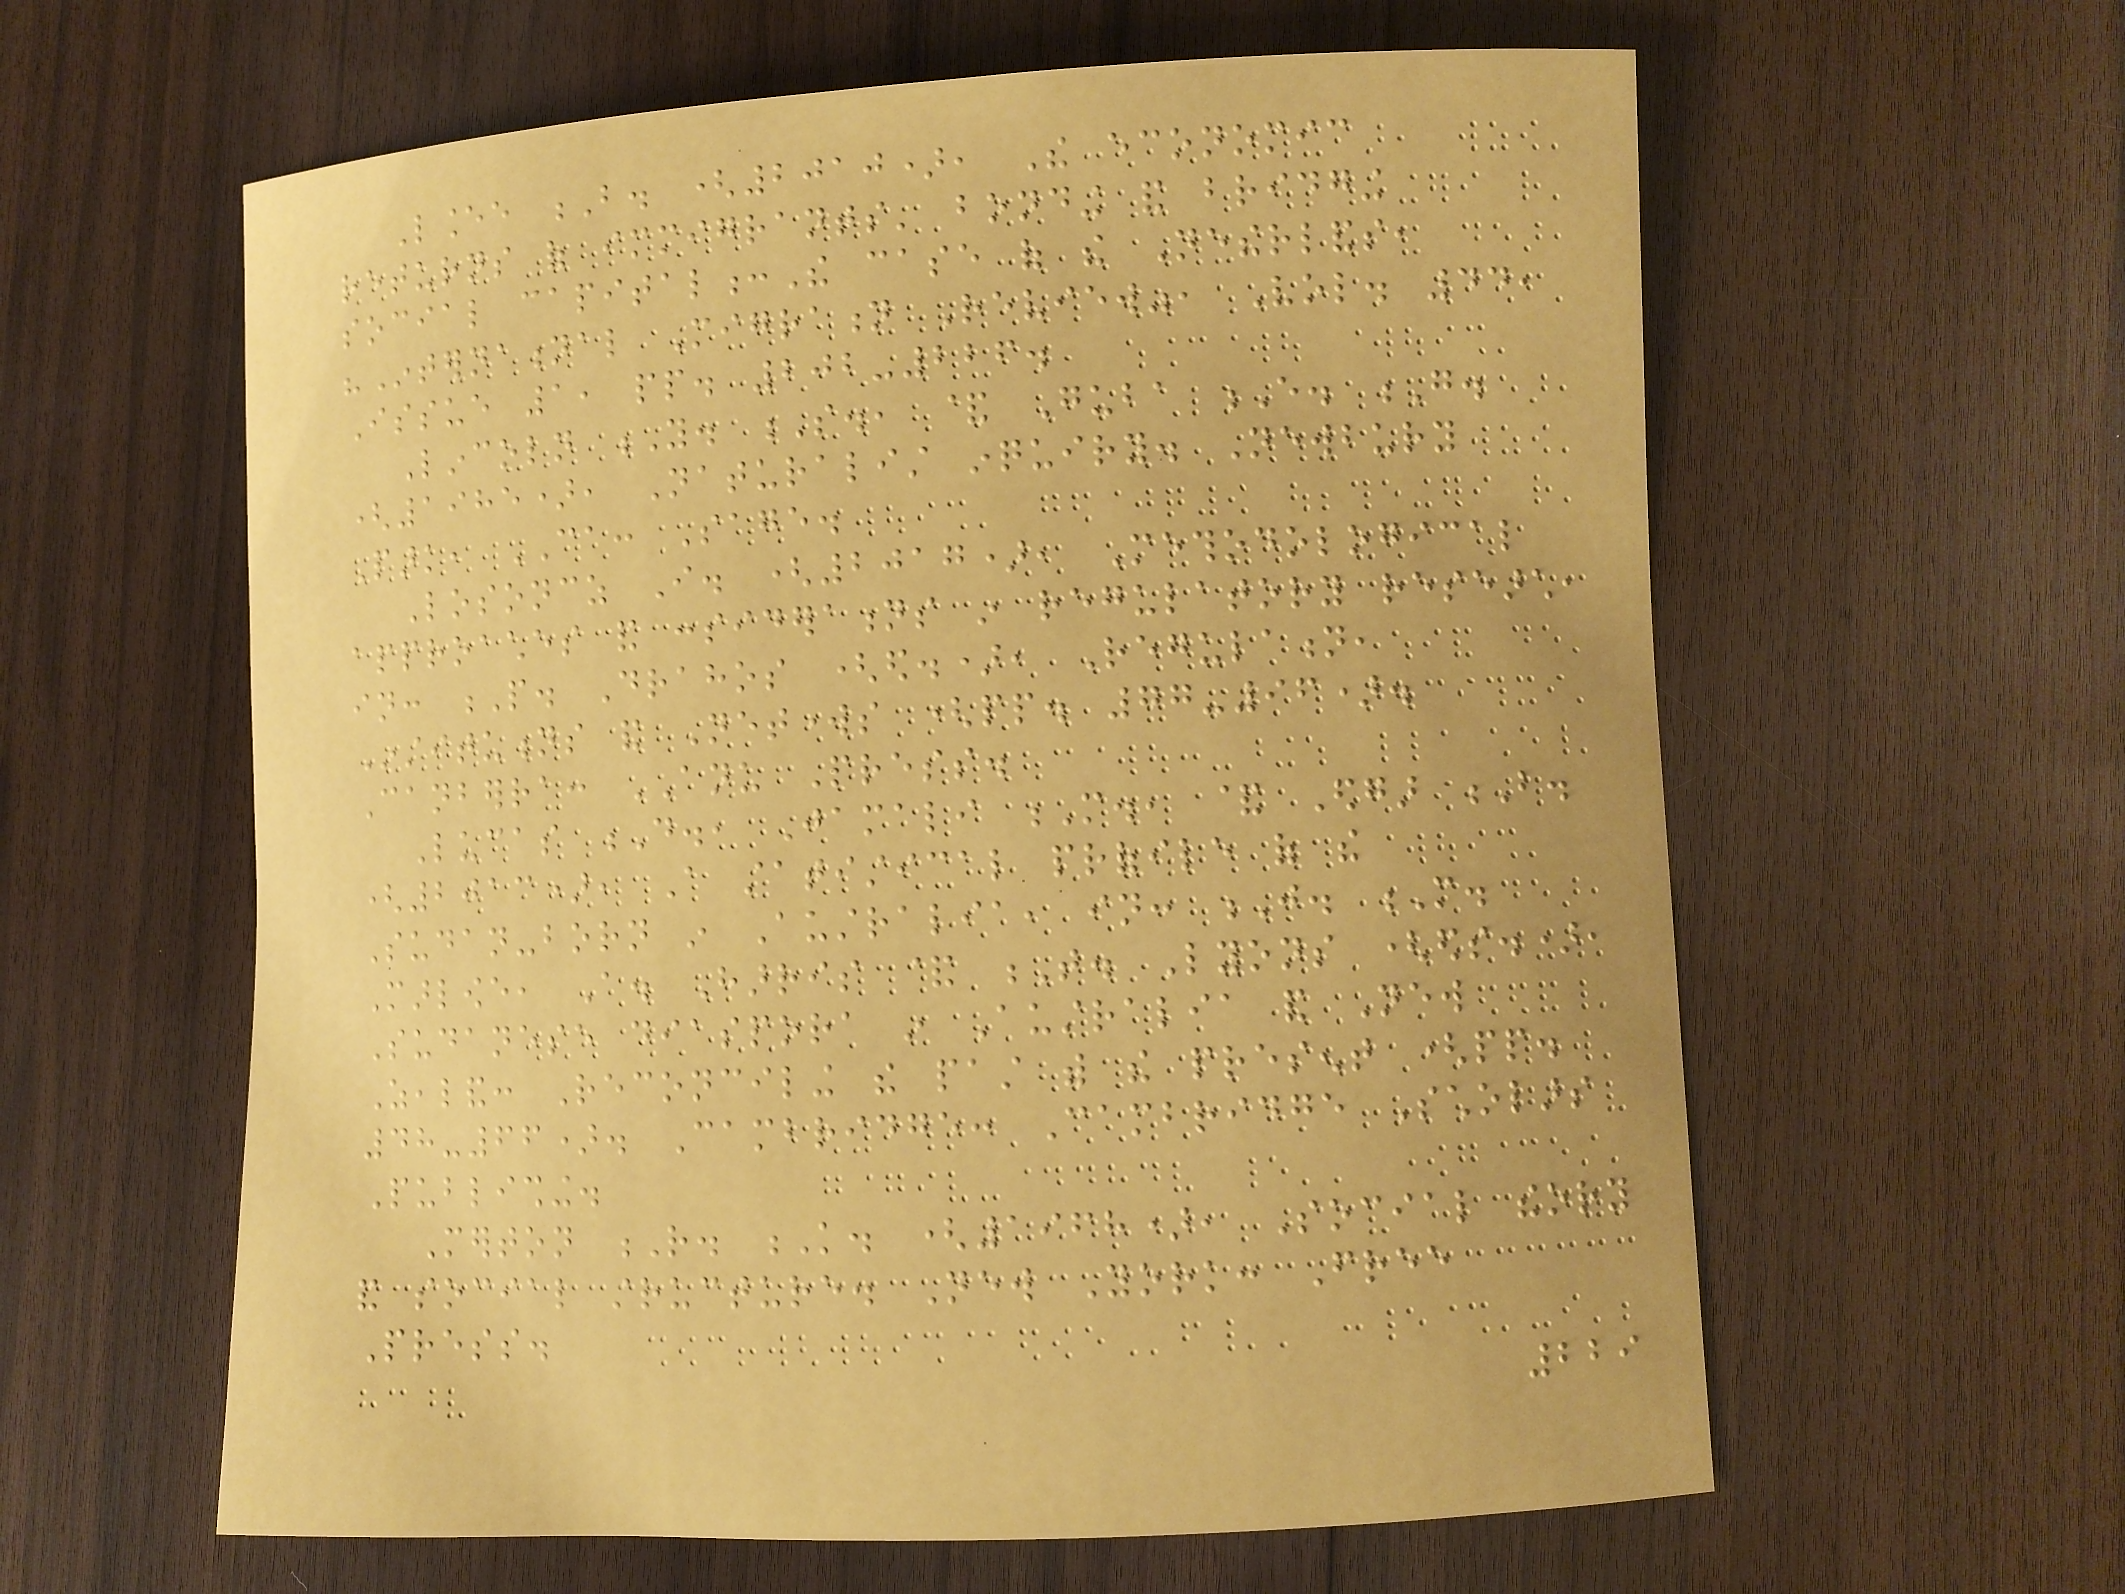Lancee B. (2010), The economic
returns of immigrants' bonding and bridging
social capital:The case of the Netherlands,
"International Migration Review", Vol. 44,
Issue 1, pp. 202-226.
Lincoln Y. S., & Guba E. G.
(1985), Naturalist inquiry. Newbury
Park, CA: Sage.
Losoncz I. (2017), Methodological
approaches and considerations in regulatory research,
in: P. Drahos (ed.), Regulation,
Institutions and Networks (pp. 77-96).
Canberra: ANU Press.
Lucas D., Jamali M., & Edgar B.
(2013), A statistical profile of the
Sudan-born in Australia, in: J. M.
Marlowe, A. Harris & T. Lyons (eds.),
Sudanese diaspora in Australia and New
Zealand: Reconciling the past with the present (pp.
48-66). Cambridge: Cambridge Scholars
Publishing.
Merton R. K. (1968), Social theory
and social structure. New York: Free
Press.
229
